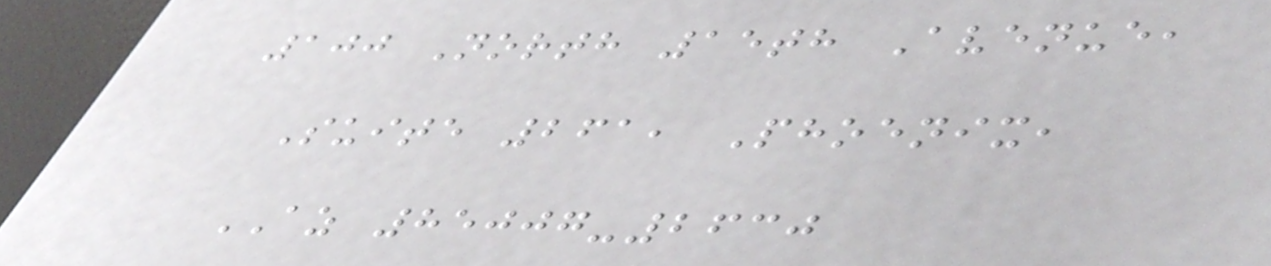100 North 15th Avenue,
Suite 261, Phoenix,
AZ 85007-2630
